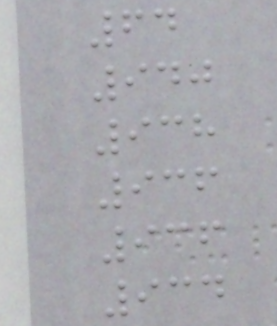64
940
938
936
936
934
